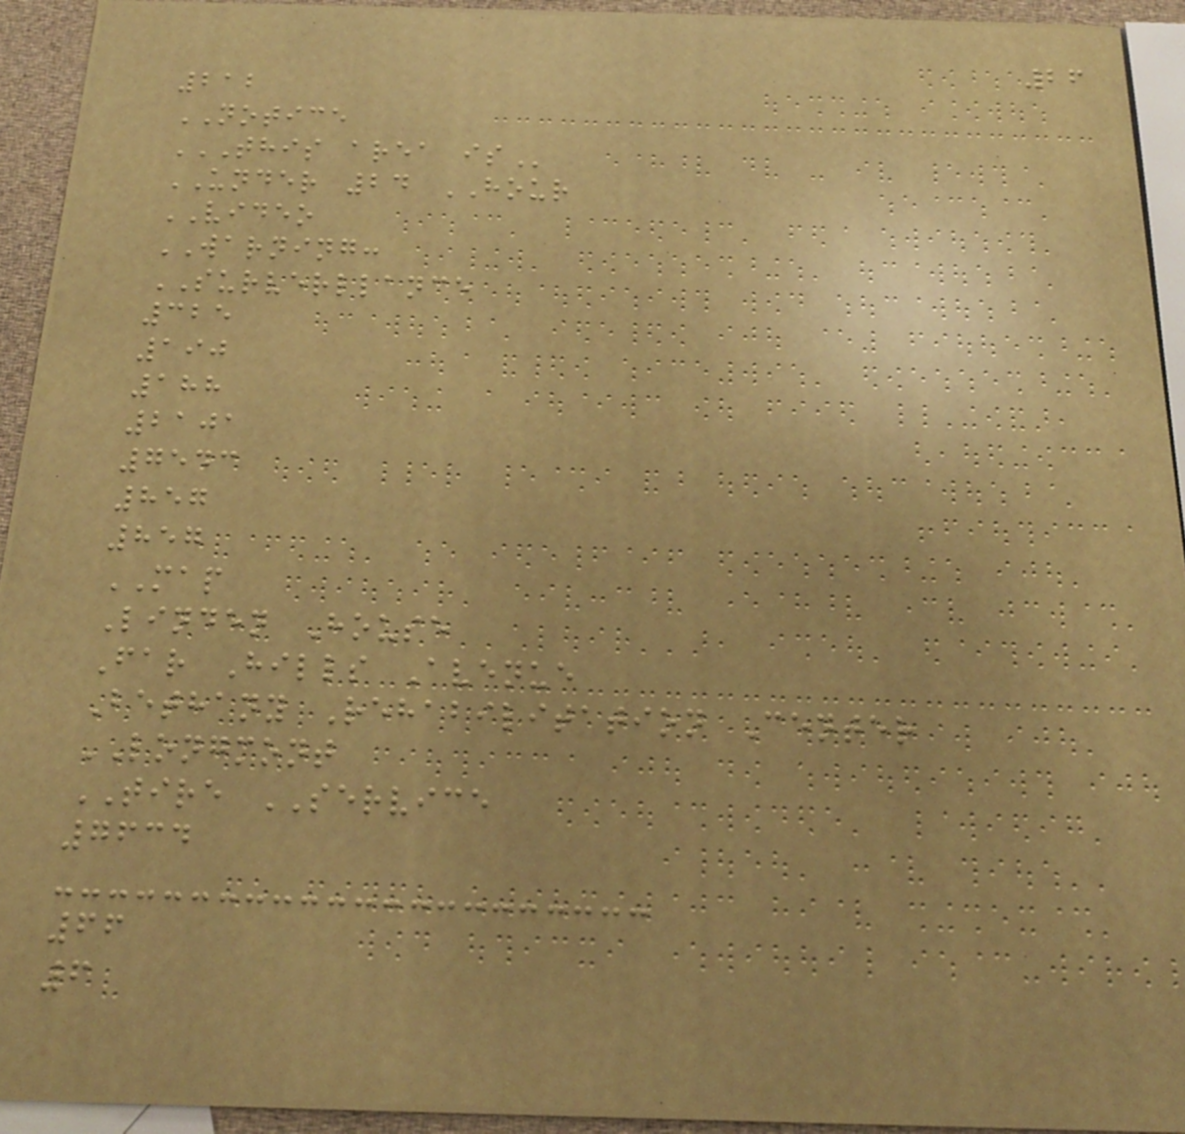26
212
NOTICE
THIS AREA IS
UNDER 24 HOUR
VIDEO
WARNING:
SURVERLLANCE
325
190
188
2101
7543
857
857
MAP
Linden House
Far Hills Avenue
Bethany Rehabilitation Center
LONGMONT
TIRE SERVICE
7634
66
6
